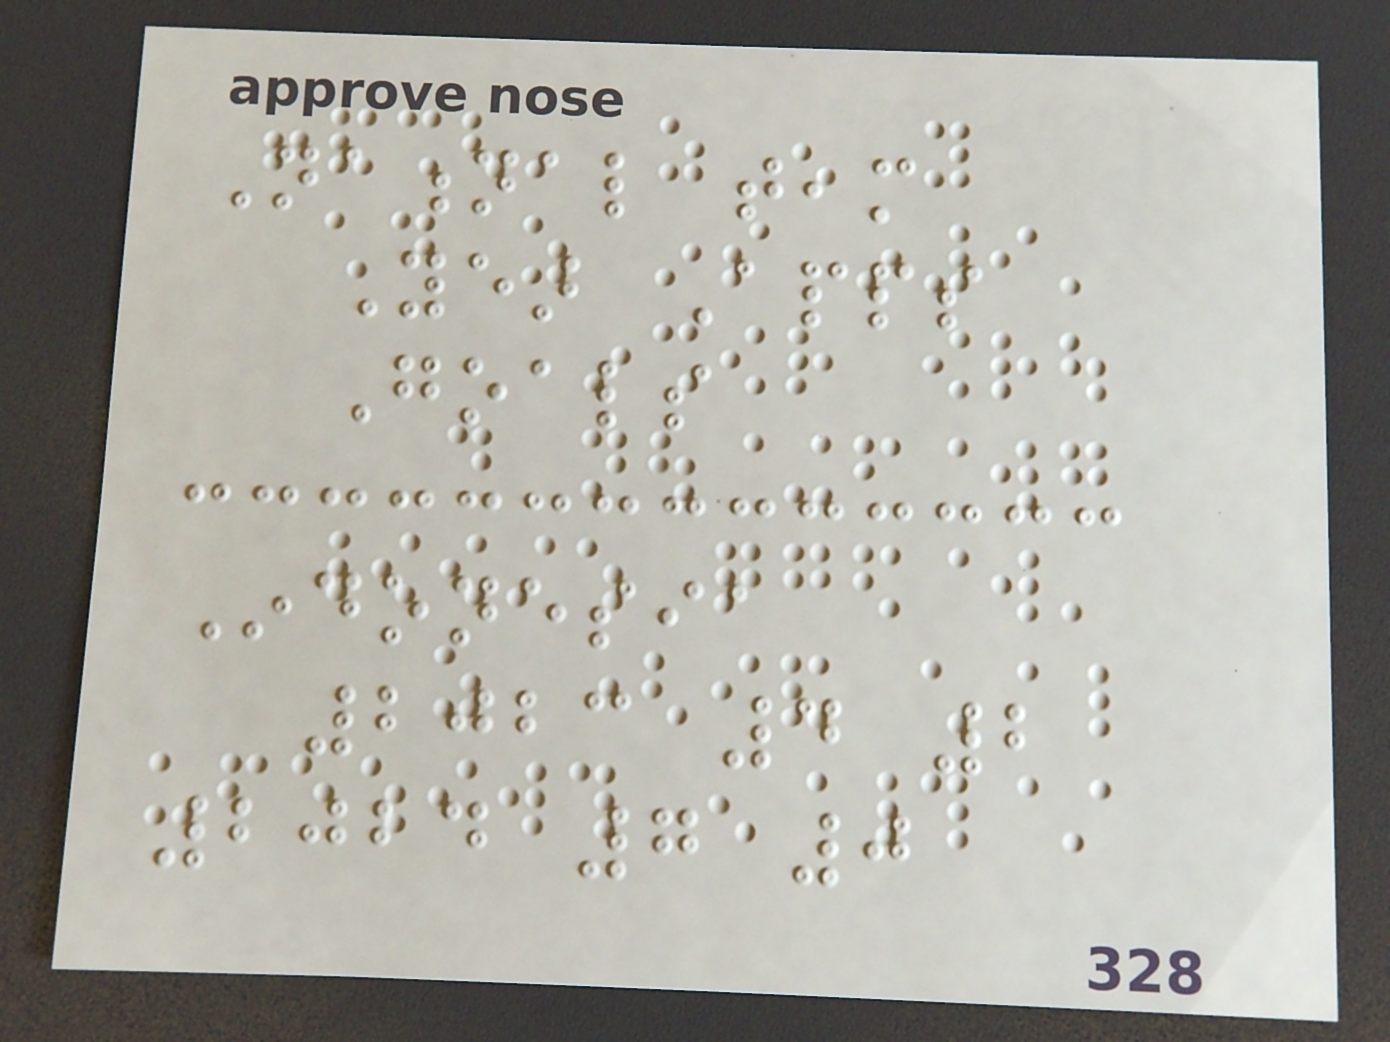National team
Year Apps
Goals
Indonesia
2023 4 2
2024 7 0
